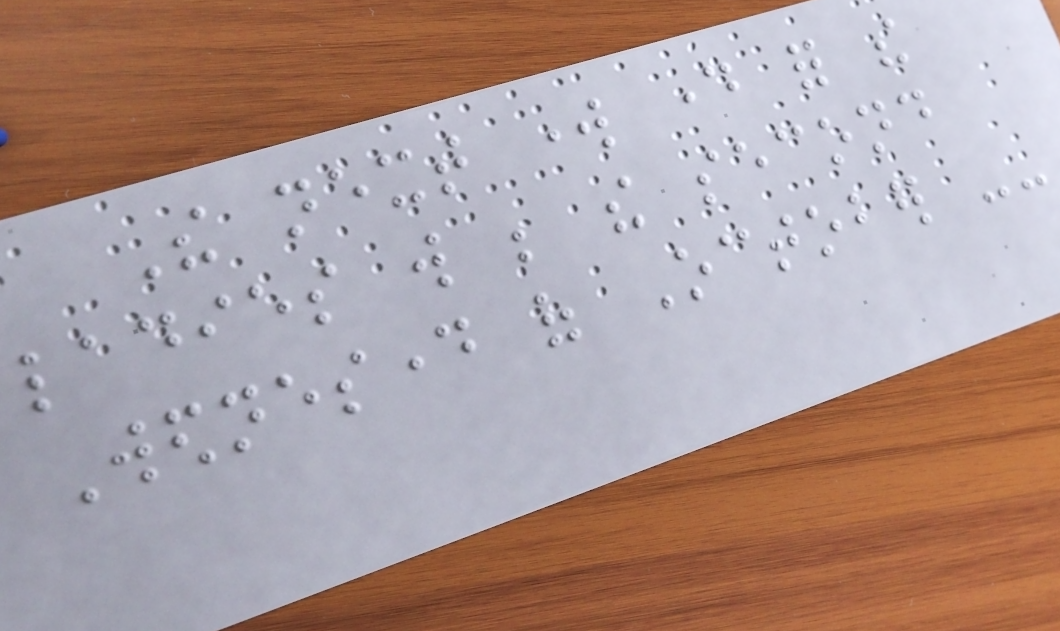The next work day for the
ladies will be the second
Wednesday of October --
